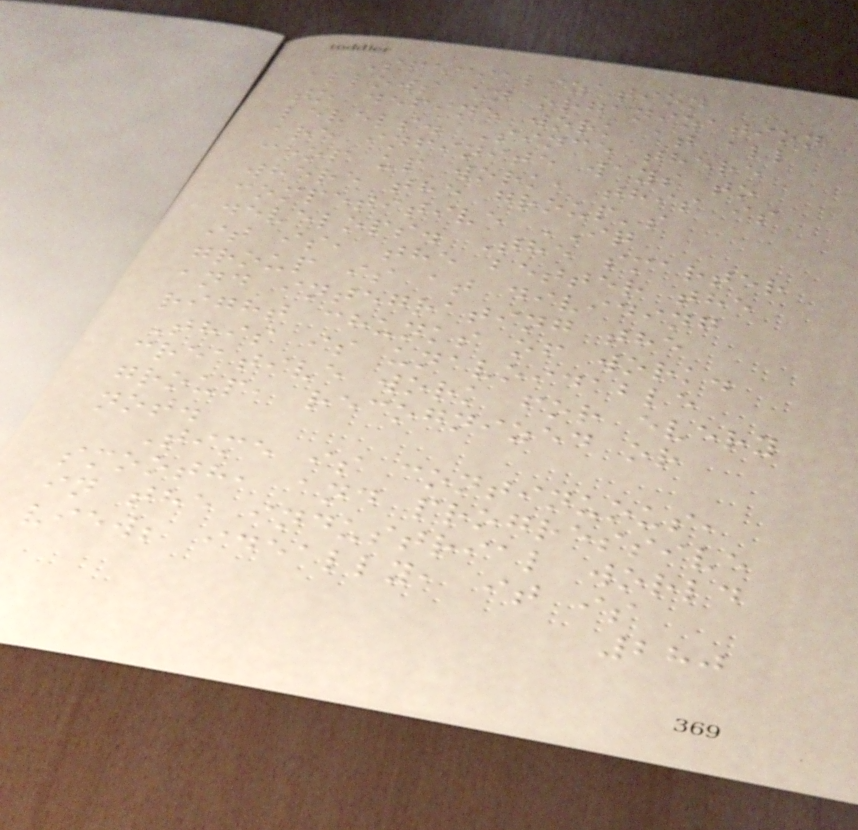Specialization
allows an organization
to define work at all
levels. Since there
are infinite ways to
chop up work, this is
where the group's
competitive IQ
develops. The smarter
it is, the better the
group is at dividing
and integrating the
right chunks of work.
This is unavoidable
creative work for every
group, recognized or
not.
Time is continuous,
smooth, and progressive
in the industrial world
view; ideally, it is
280
